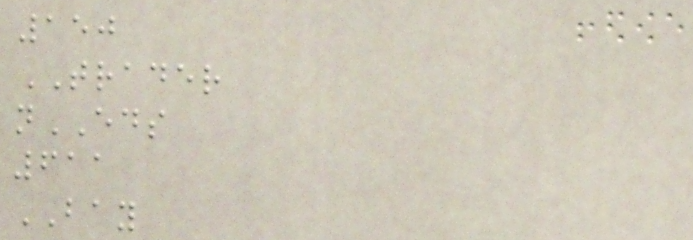150
TRADER
nEDS
611
BAY
